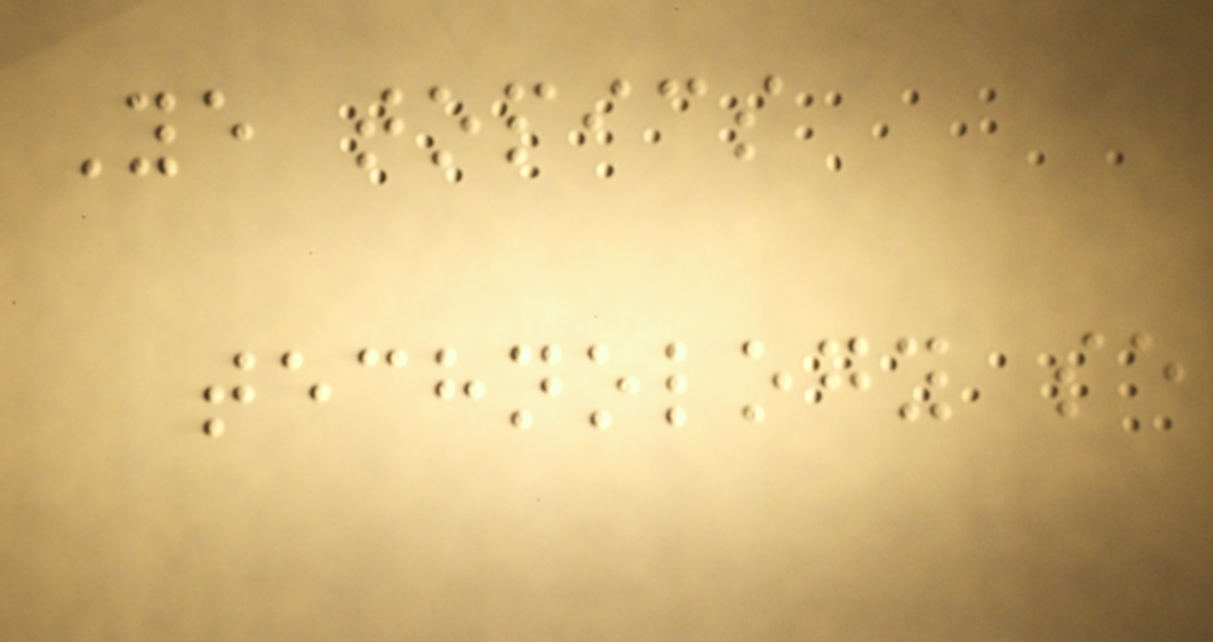Ye topics
technology se
